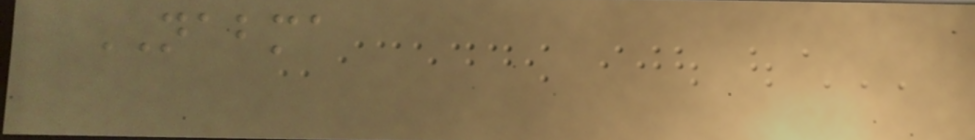NABMA
